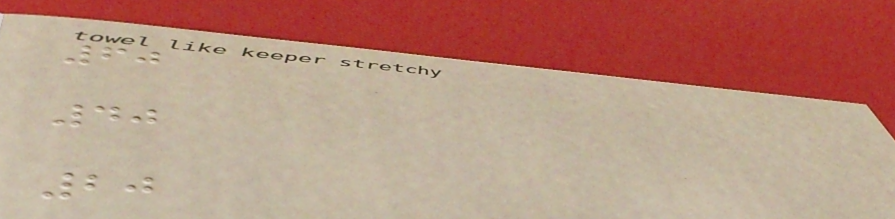60
40
20
